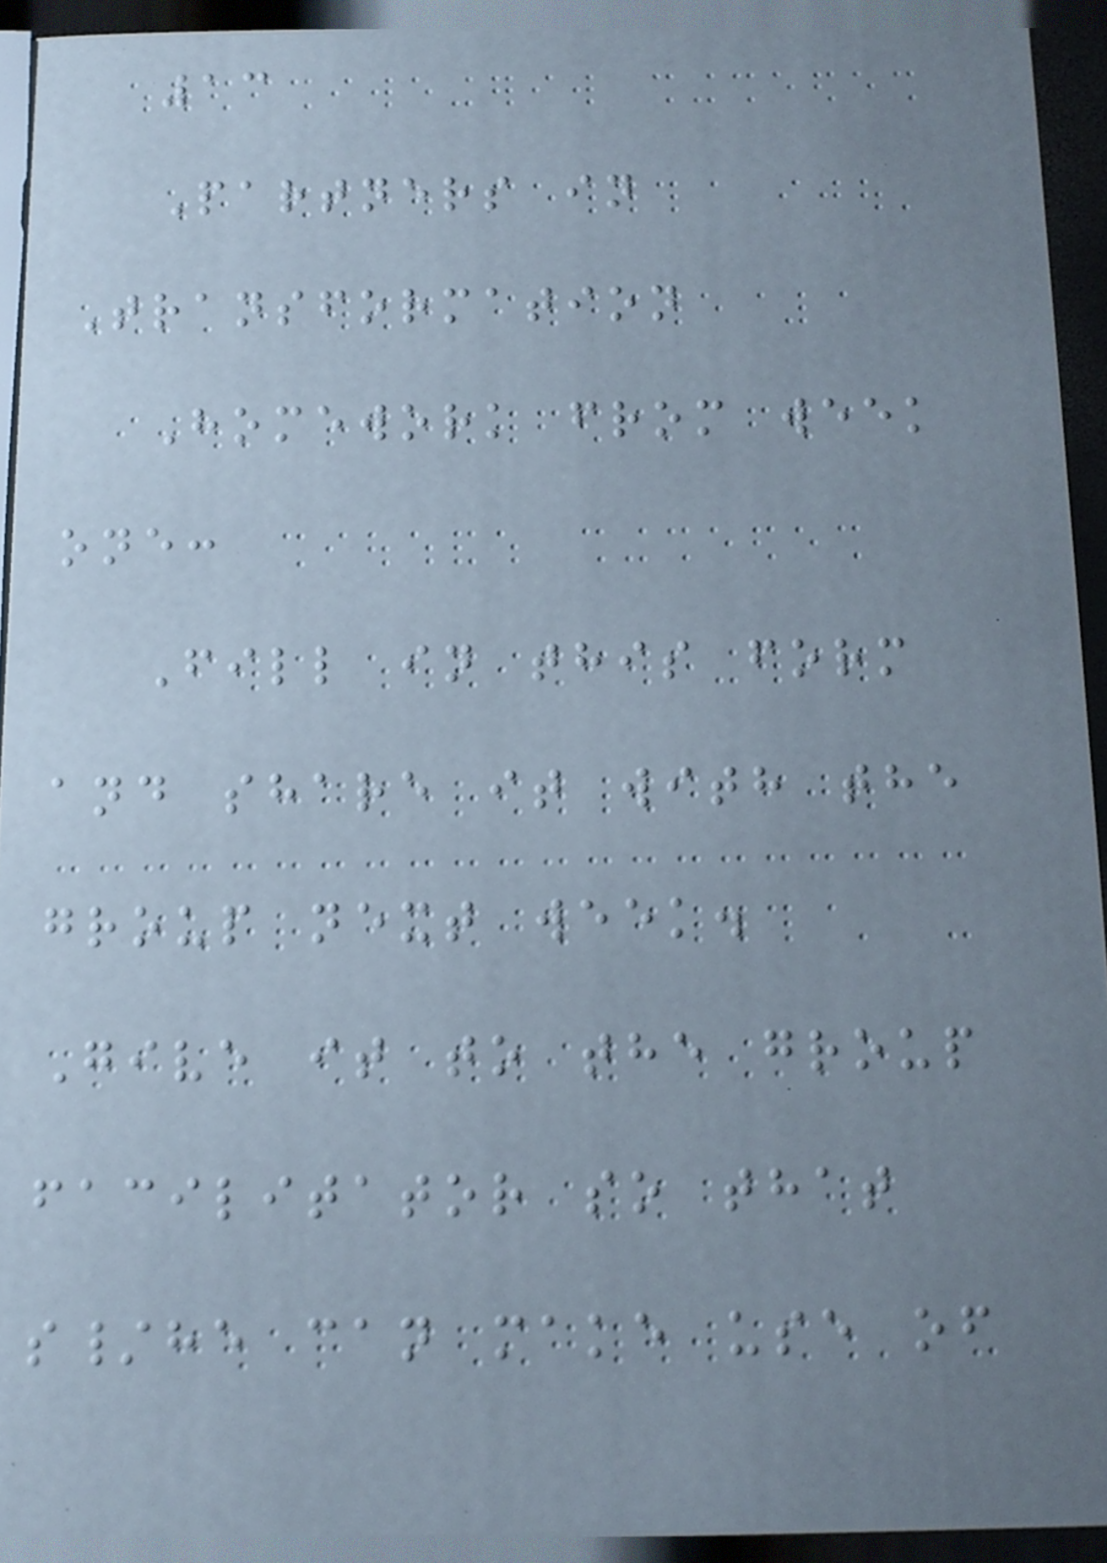13
Partners in
Transformation
Homework from week
one:
Fill in this form
and share it with the
group next week.
Give it to the group
facilitator so that
s/he can make use of
